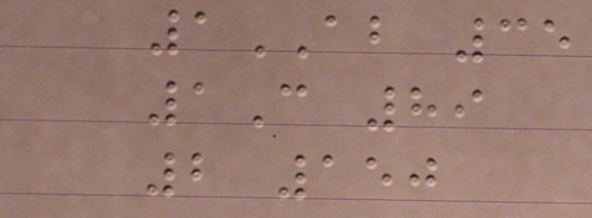1AB 35
1C 89
2 150
